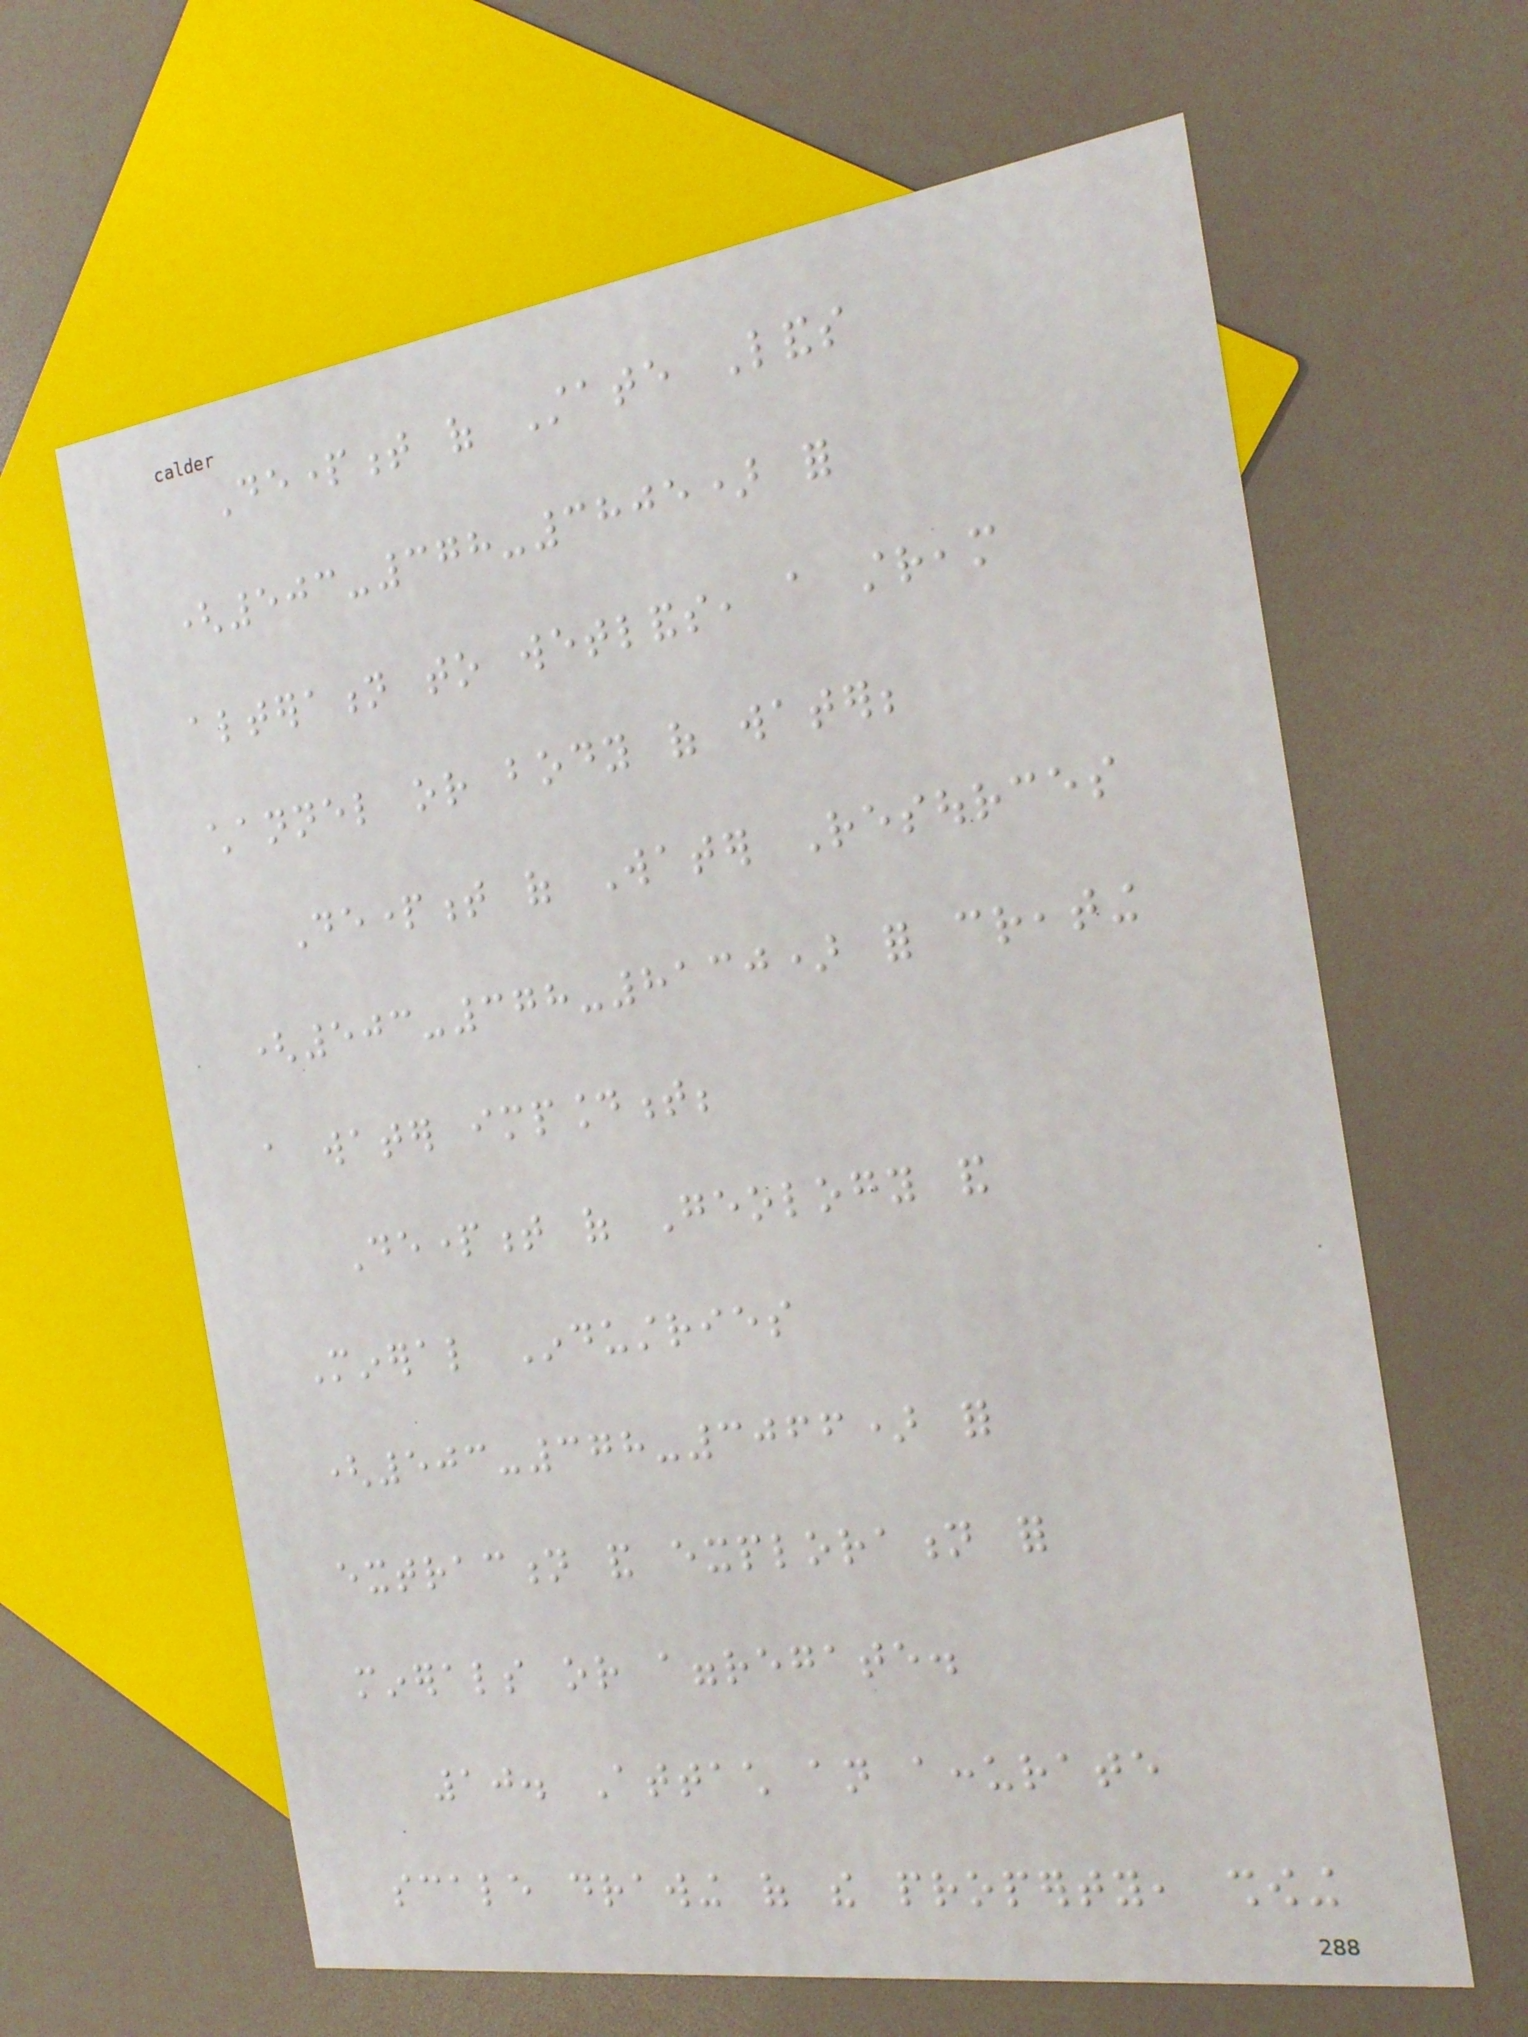Department of State Lands
(503-378-3805) for
alteration to wetlands, a stream
channel or body of water;
Department of Water Resources
(503-378-8130) for creating
a water impoundment;
Department of Geology and
Mineral Industries
(503-378-3066) for
extraction and exploration for
minerals or aggregate.
10. Attach an accurate
scale drawing of the property, showing
